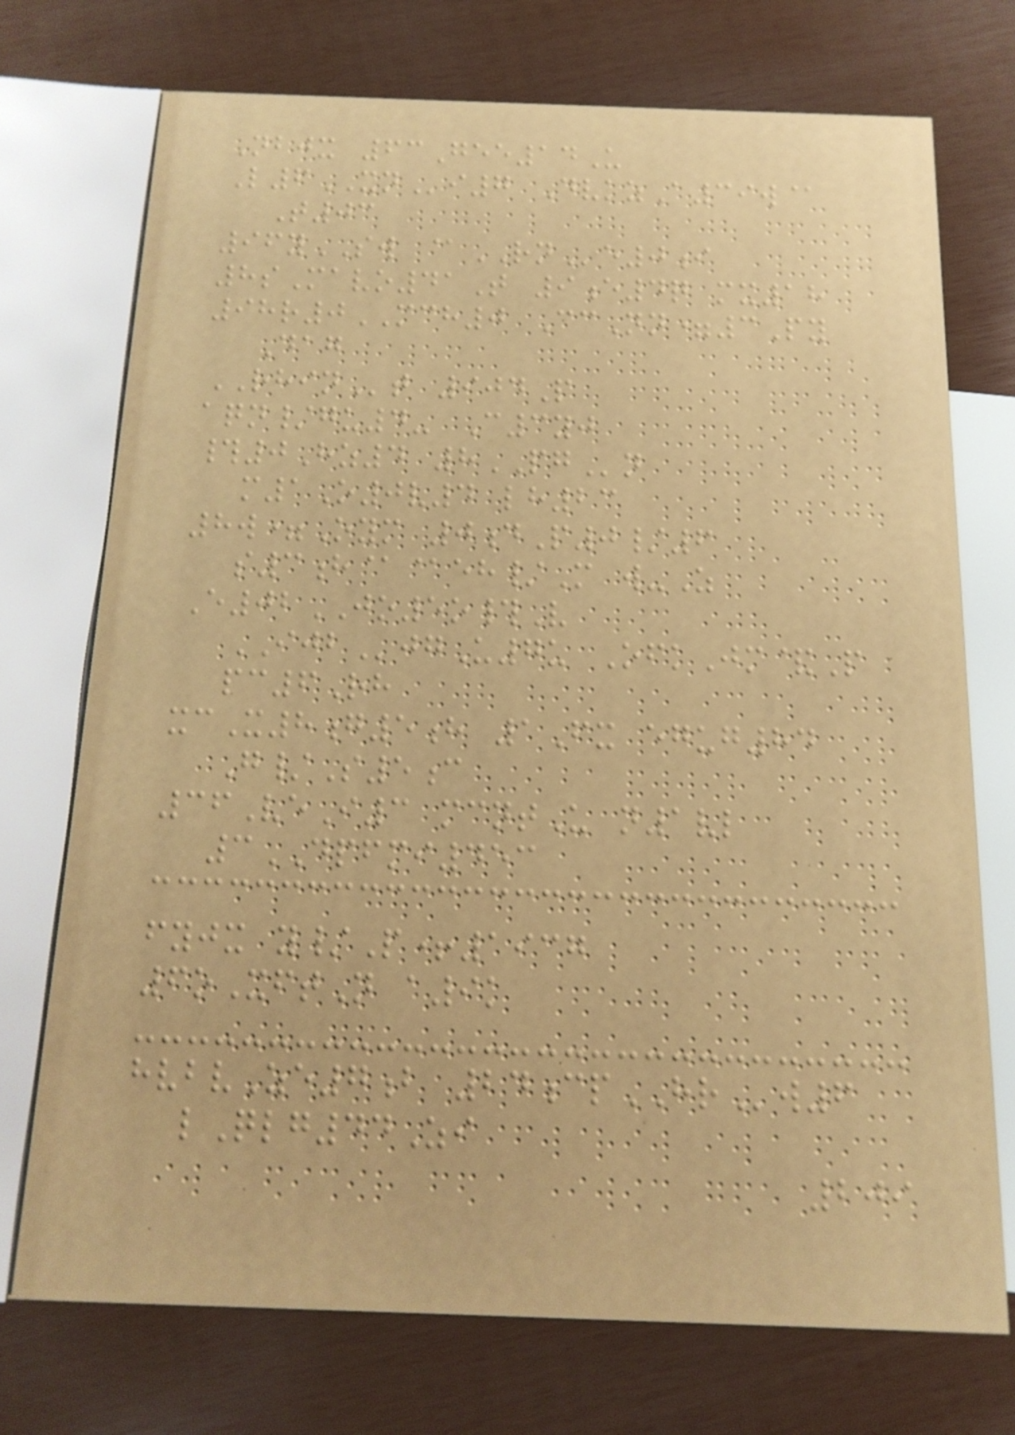Nbjx 63Gee14U
L6XNi7 DvkzA39w@
T03
96ySW @RNe0i
8sMavo41T 9e4q mx18
98r0MCH0 CcNn=3Py
Dag
RHINt 904P
aqn/gu4- C3yj
#0Hz4 8PGn
m1O0v4 lh23
8w=Oym 0dP0/6
s3h@@eh/M w-Z
E02JO5o#V
IJBjgU7u OfkJm&P
pc6Rh
xcX8g5h 1Fx egug84
G/S5c
36VeI3 mcntU n1vl
3DPFMI453
fyjx y/P+1937
6oXftN a9k
hvbvZe7b 24cpHRw6
lQlg44Zi
209
